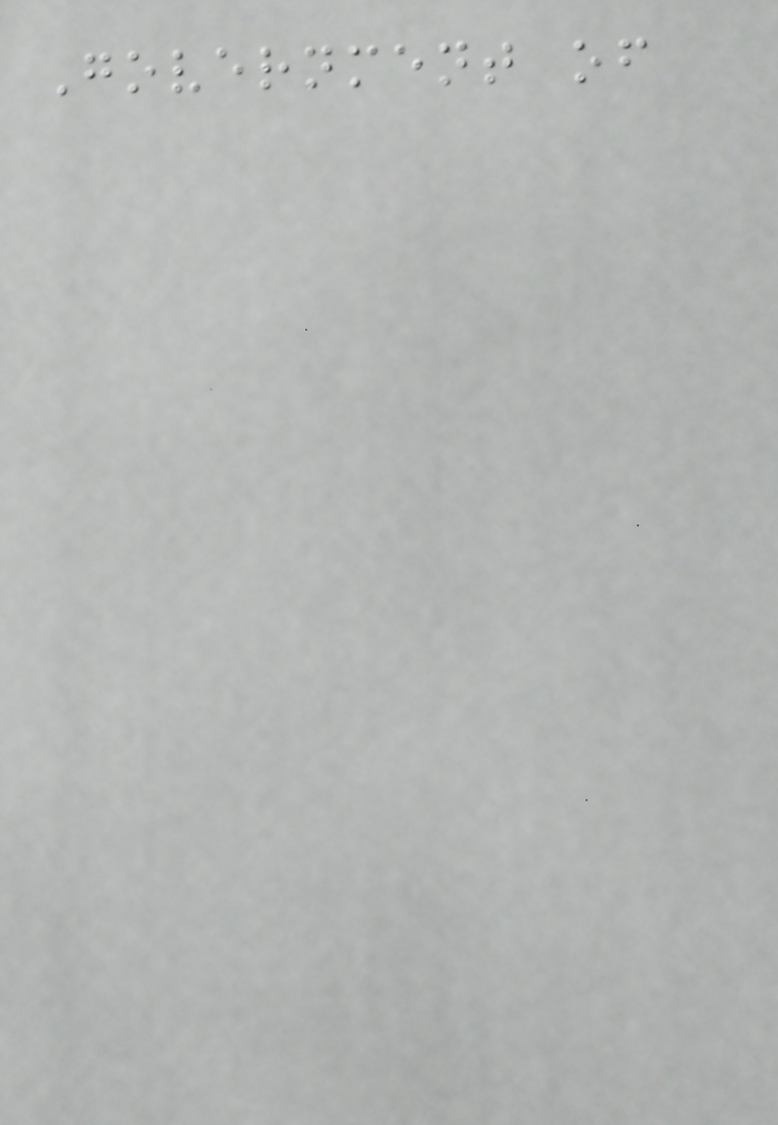Government of
